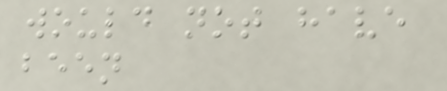would not have
been
